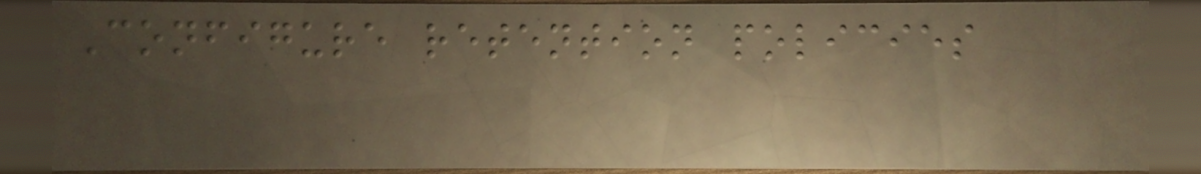Configure retention policies
